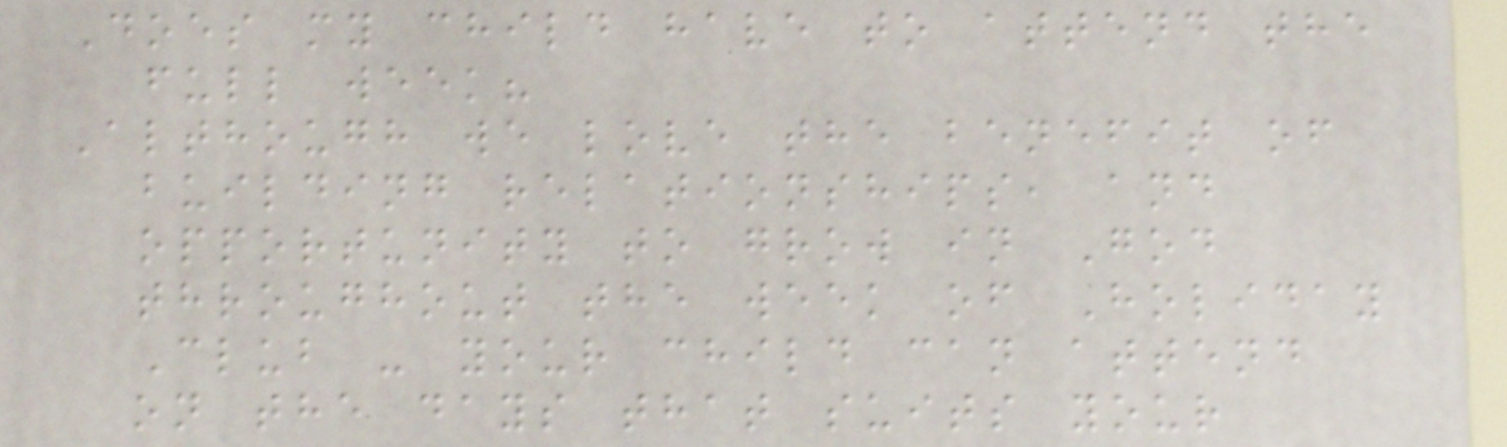Does my child have to attend the
full week?
Although we love the benefit of
building relationships, and
opportunity to grow in God
throughout the week of Holiday
Club - your child can attend
on the days that suits your
